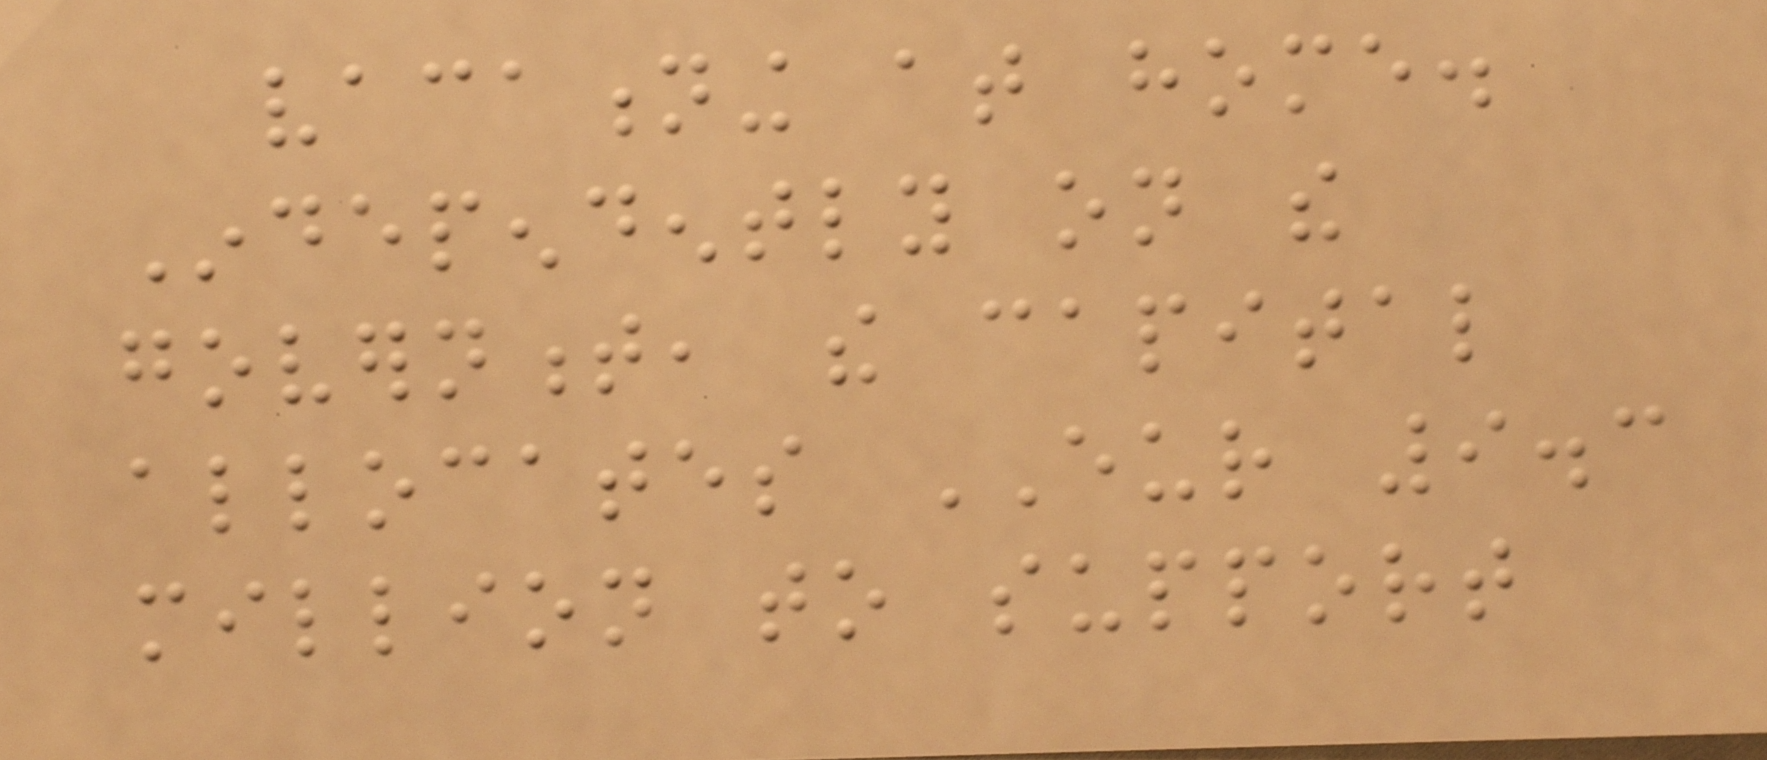vacationing at home.
Independently on the
government, the capital
allocates EUR 9.3
million to support
